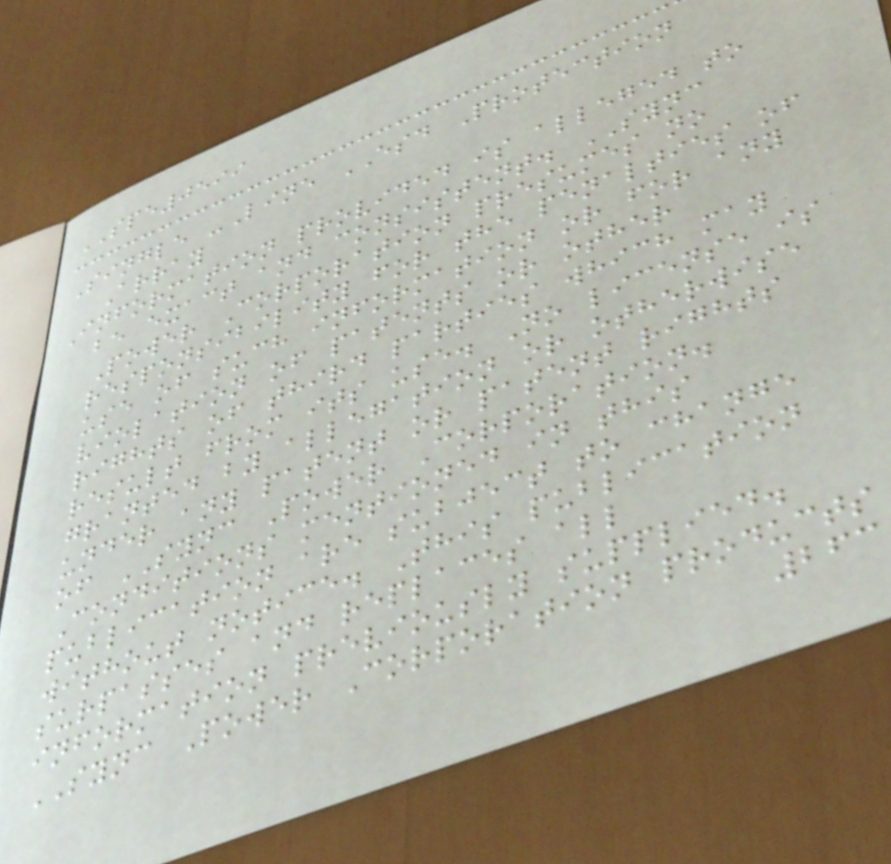SPE0599
Single -Line ESD Protection
Array
Information provided is alleged to
be exact and consistent. SYNC
Power Corporation presumes no
responsibility for the penalties of
use of such information or for any
violation of patents or other
rights of third parties which may
result from its use. No license is
granted by allegation or otherwise
under any patent or patent rights
of SYNC Power Corporation.
Conditions mentioned in this
publication are subject to change
without notice. This publication
surpasses and replaces all
information previously supplied.
SYNC Power Corporation products
263
